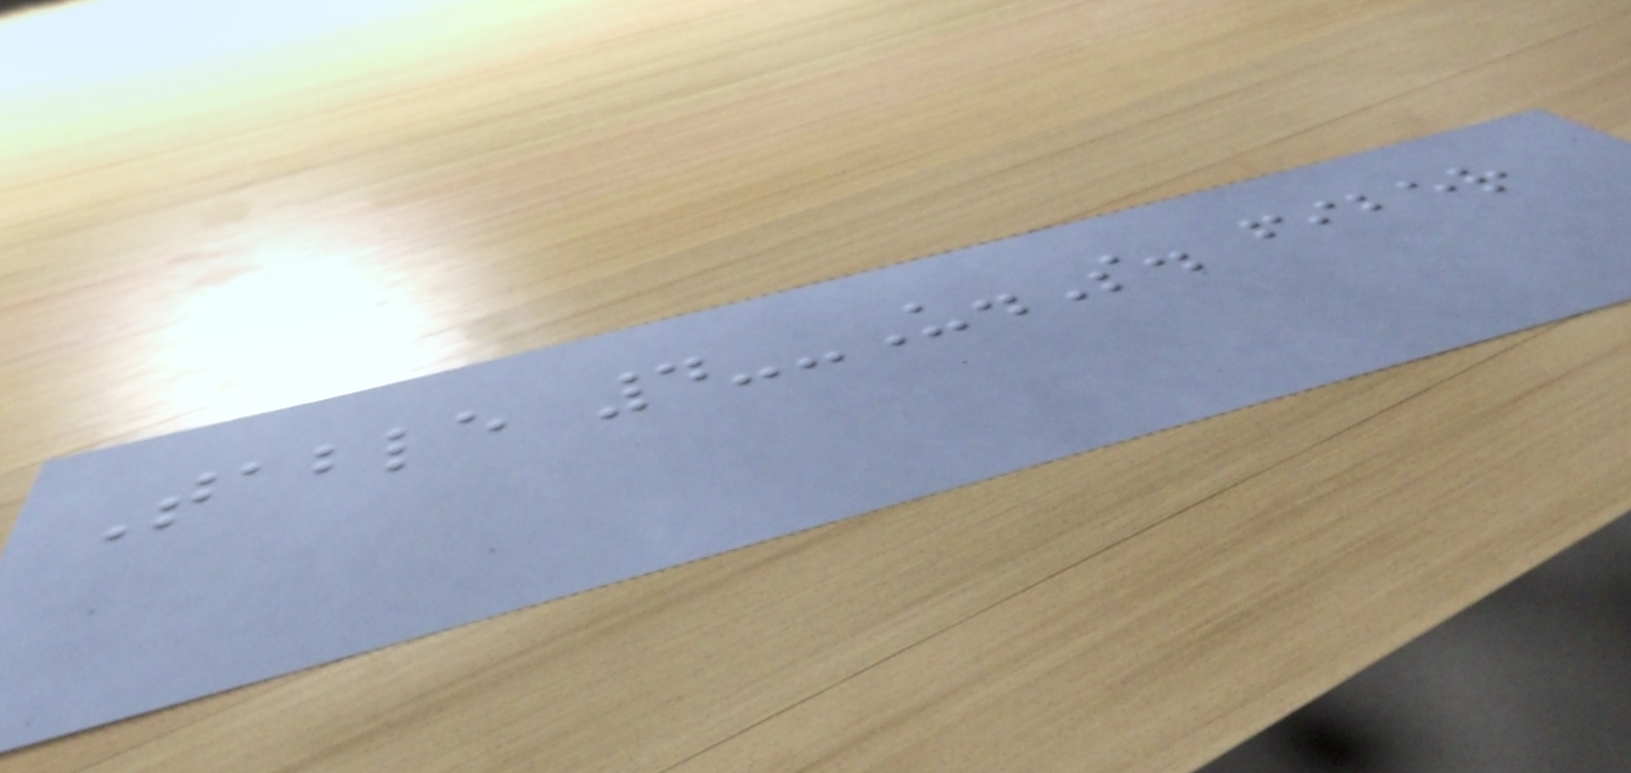Table 4--U.S. fiber
